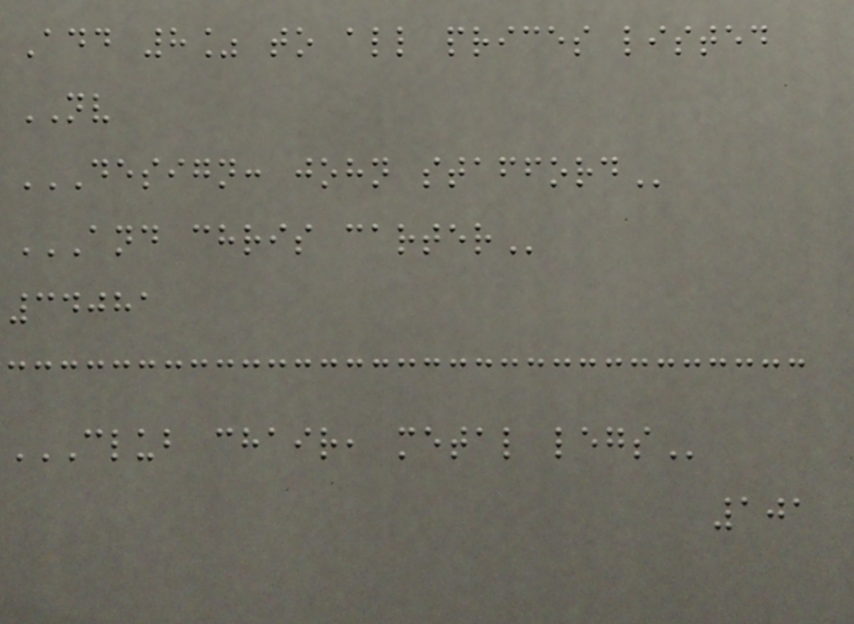Add 8% to all prices listed
NV
DESIGN: JOHN STAFFORD
AND CHRIS CARTER
34081
CLUB CHAIR, METAL LEGS
101
